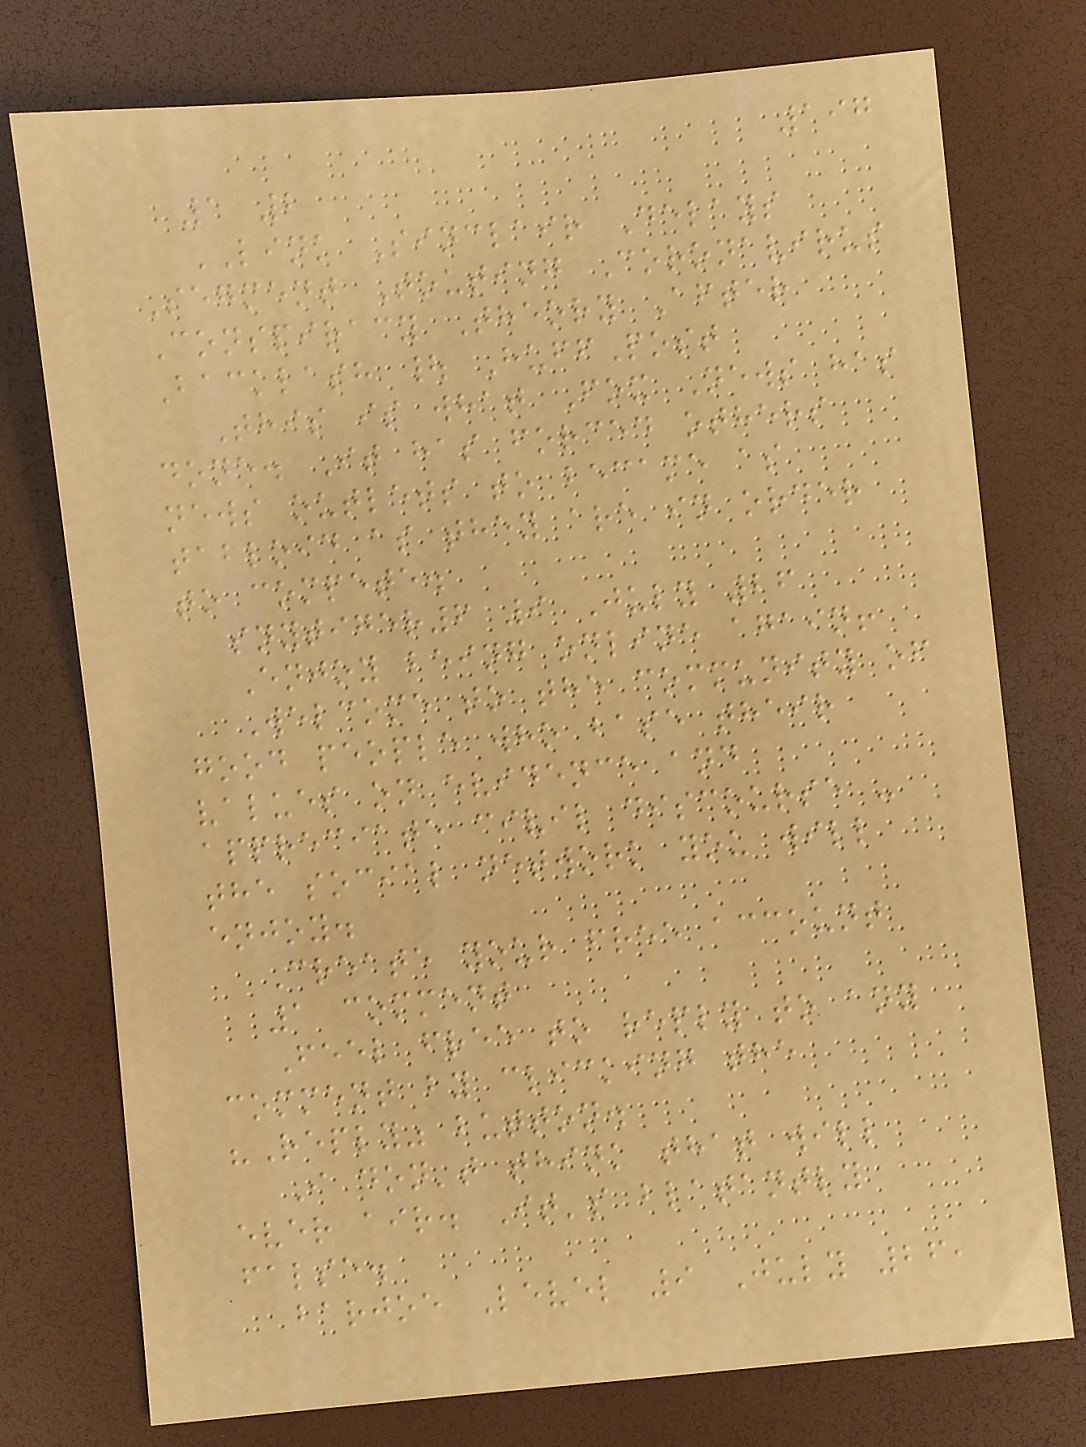197
1 2
LINK Sinclair Delays
Segment Touting Coronavirus
Conspiracy Theory After
Backlash | HuffPost
This is what Fox News has
done. It has forced others
news outlets to became as
tabloid as they are in order
to compete.
snytiger6 9 July 26
Enjoy being online again!
Welcome to the community of
good people who base their
values on evidence and
appreciate civil discourse -
the social network you will
enjoy.
Create your free account
1 comment
Feel free to reply to any
comment by clicking the
"Reply" button.
I don't think that will
ever air. It's blatantly
false.
barjoe Level 9 July 26,
